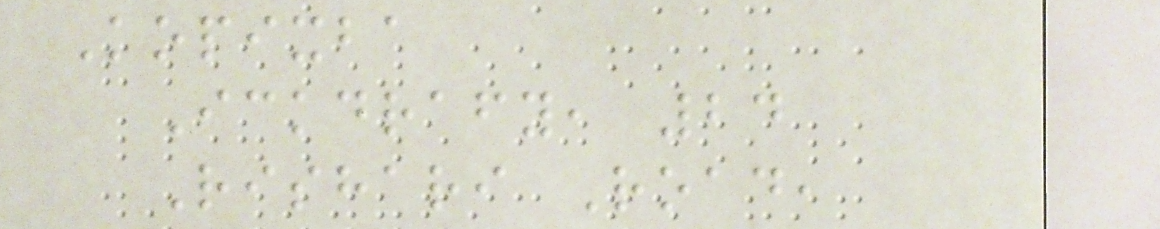Kopixba
Ickdrafy, 24
Rishari Road,
